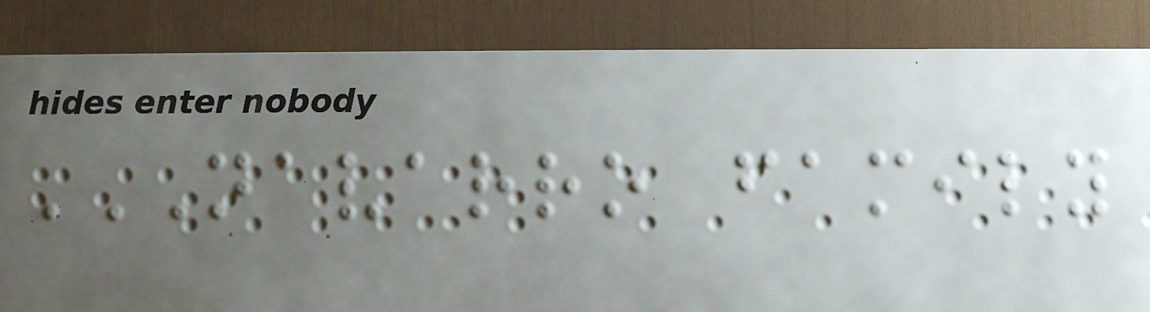NAVARRO FAMILY
